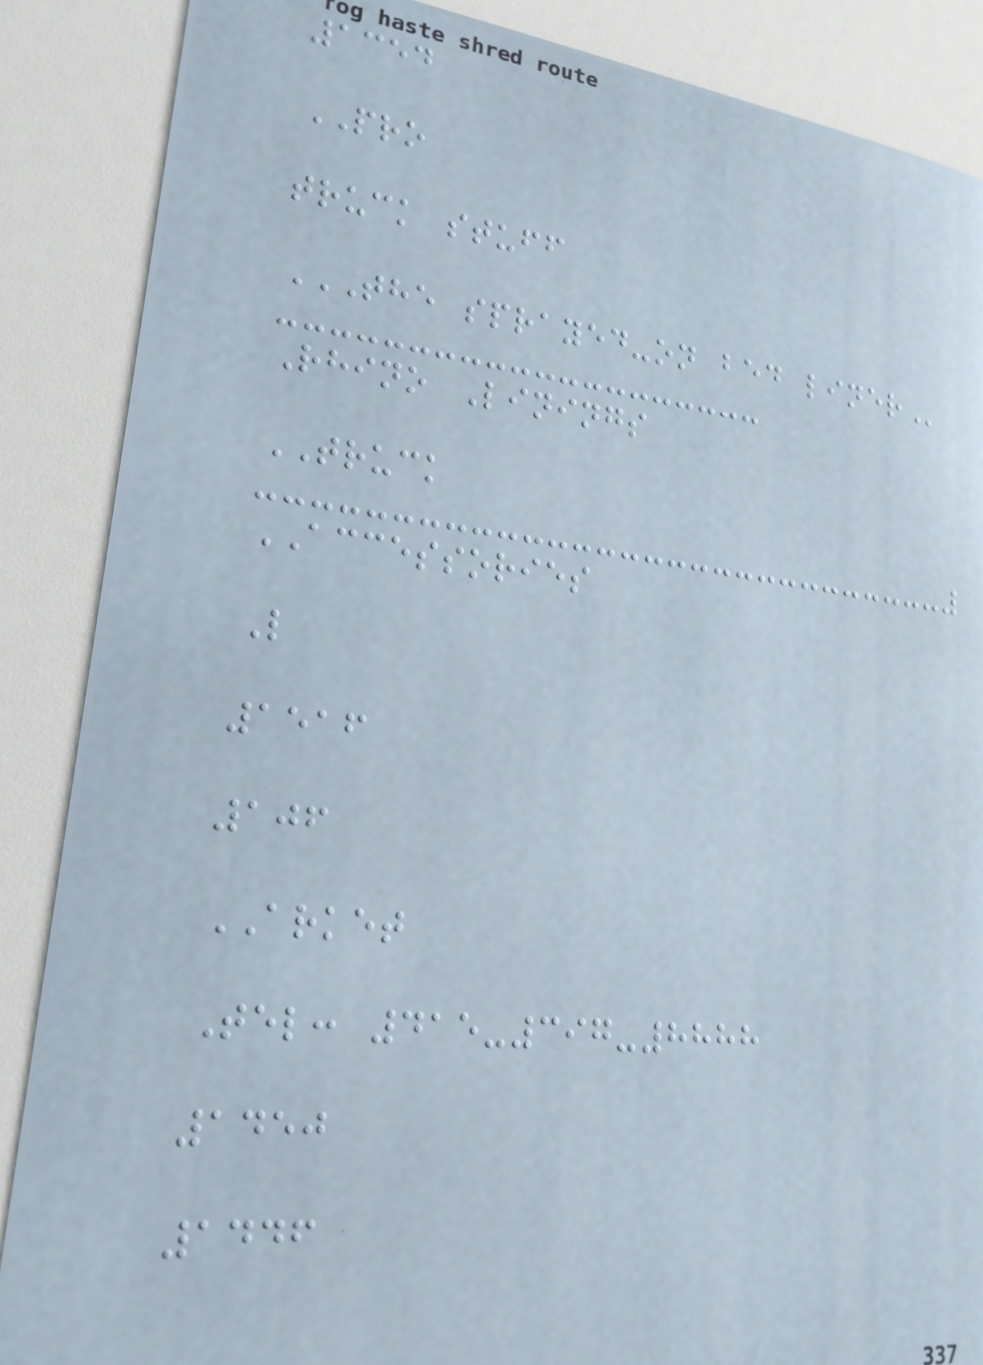1354
PRO
truck stuff
THE SPRAYED-ON BED LINER
Rhino Linings
TRUCK
ACCESSORIES
L
1516
106
ARKET
Tel: 415-397-8888
1450
1446
